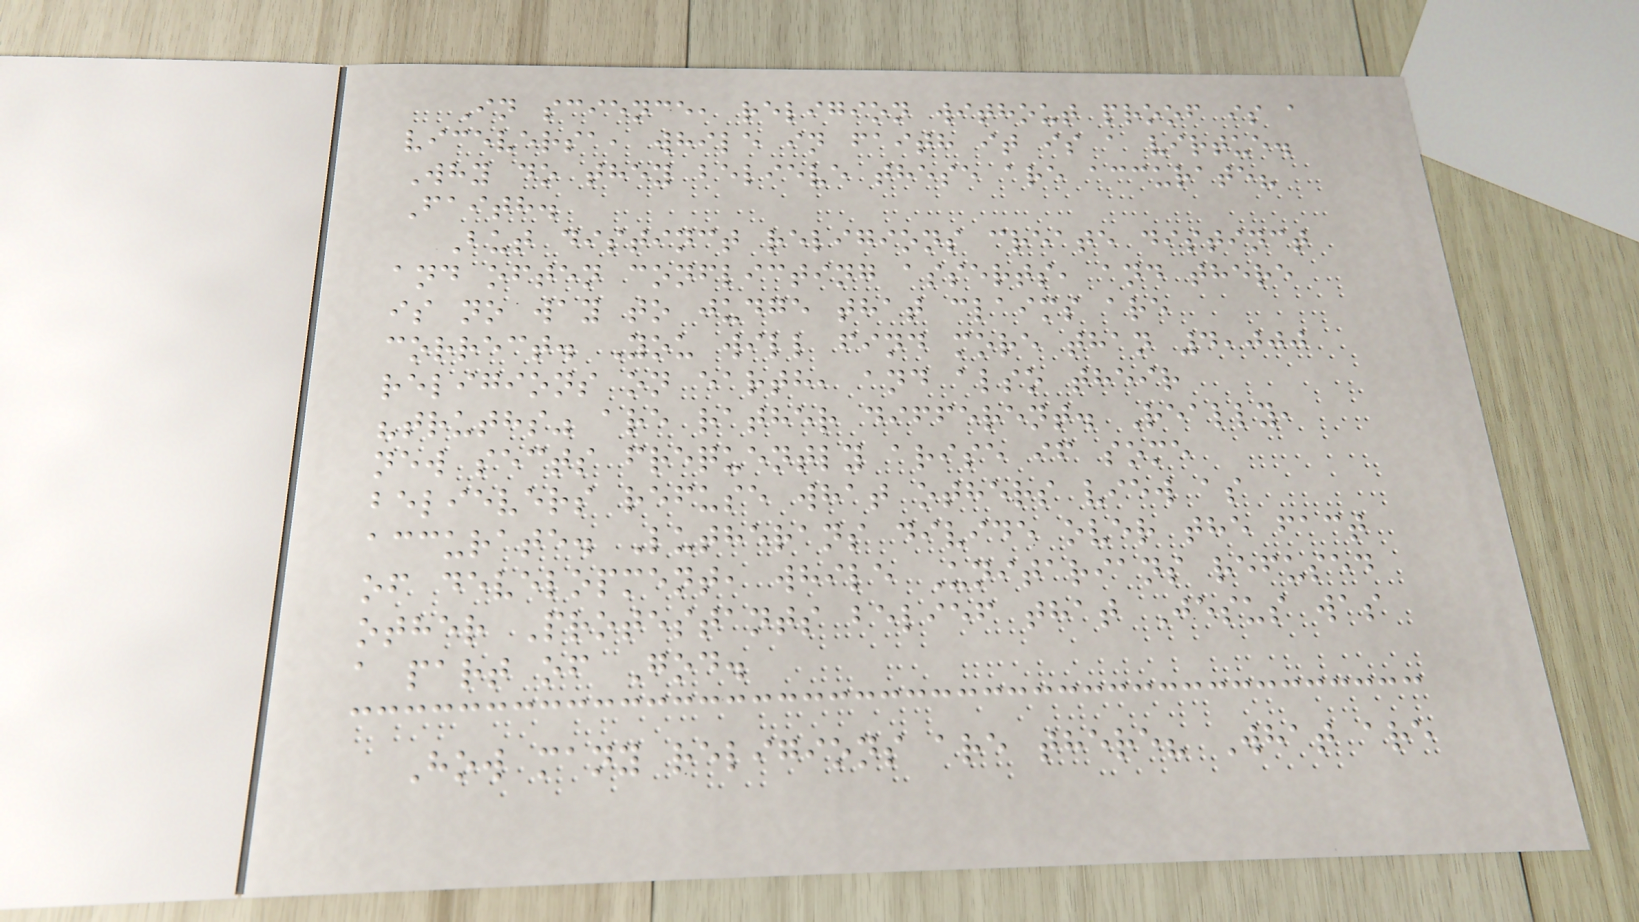In science, religion without proof is a
viceversa, while in faith it is a virtue.
Why do they believe these are accurate?
Faith.
But distinct religions create distinct
and often conflicting asserts, and there
is no way to judge that claims are
correct. You will find more than 4,000
religions on earth, and also their
"truths" are rather different. Really,
new sects frequently arise if some
believers refuse what others view as
accurate. Lutherans divide over the fact
of development, while Unitarians refused
other Protestants belief that Jesus was
a part of God.
How many religions are there? What are
